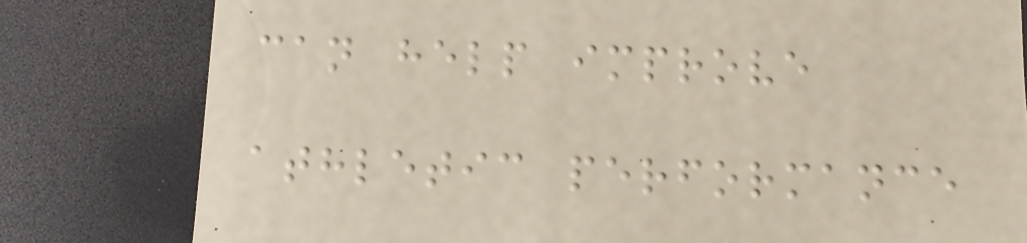can help improve
athletic performance
